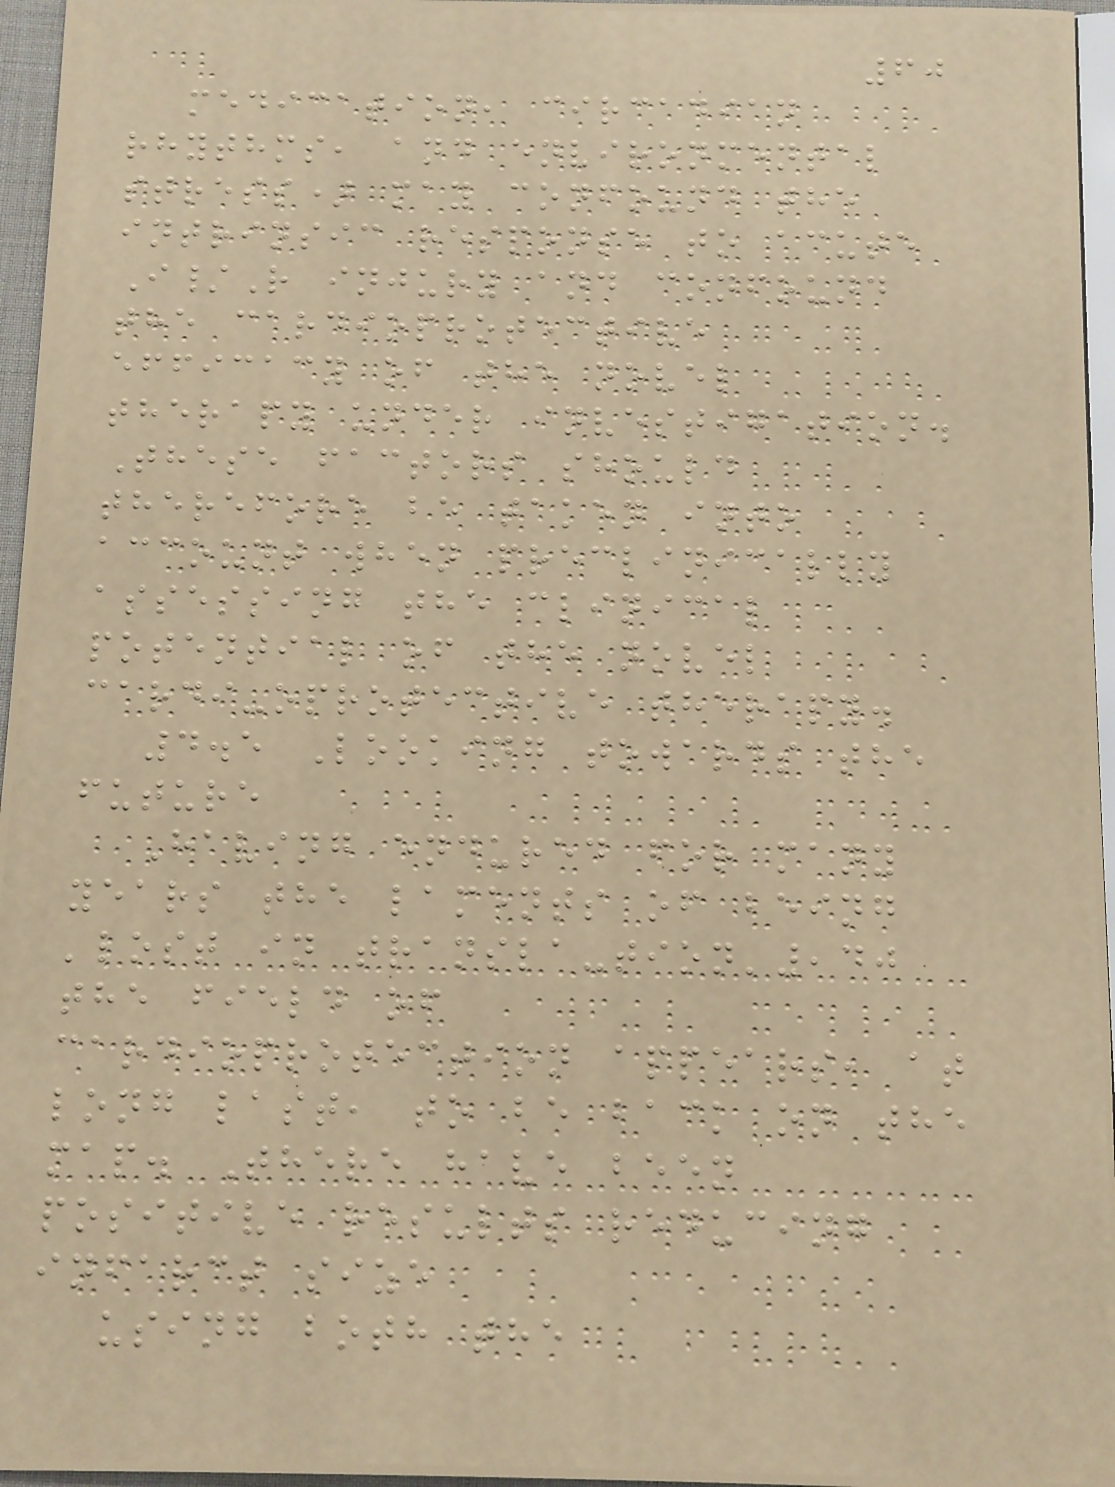60
medication, circadian
rhythms, and environmental
stress) may confound the
intrinsic response to acute
I/R injury and confound
the cardioprotective
efficacy of the novel
therapy under investigation.
These factors should
therefore be taken into
account when preclinically
assessing the clinical
potential of the novel
cardi-oprotective therapy.
4.5 Looking towards the
future
Having endured for many
years the laments of being
'lost in transla-tion',40
the field of
cardioprotection appears, at
long last, to be back on the
map. There have been
positive results reducing
infarct size
using both the
